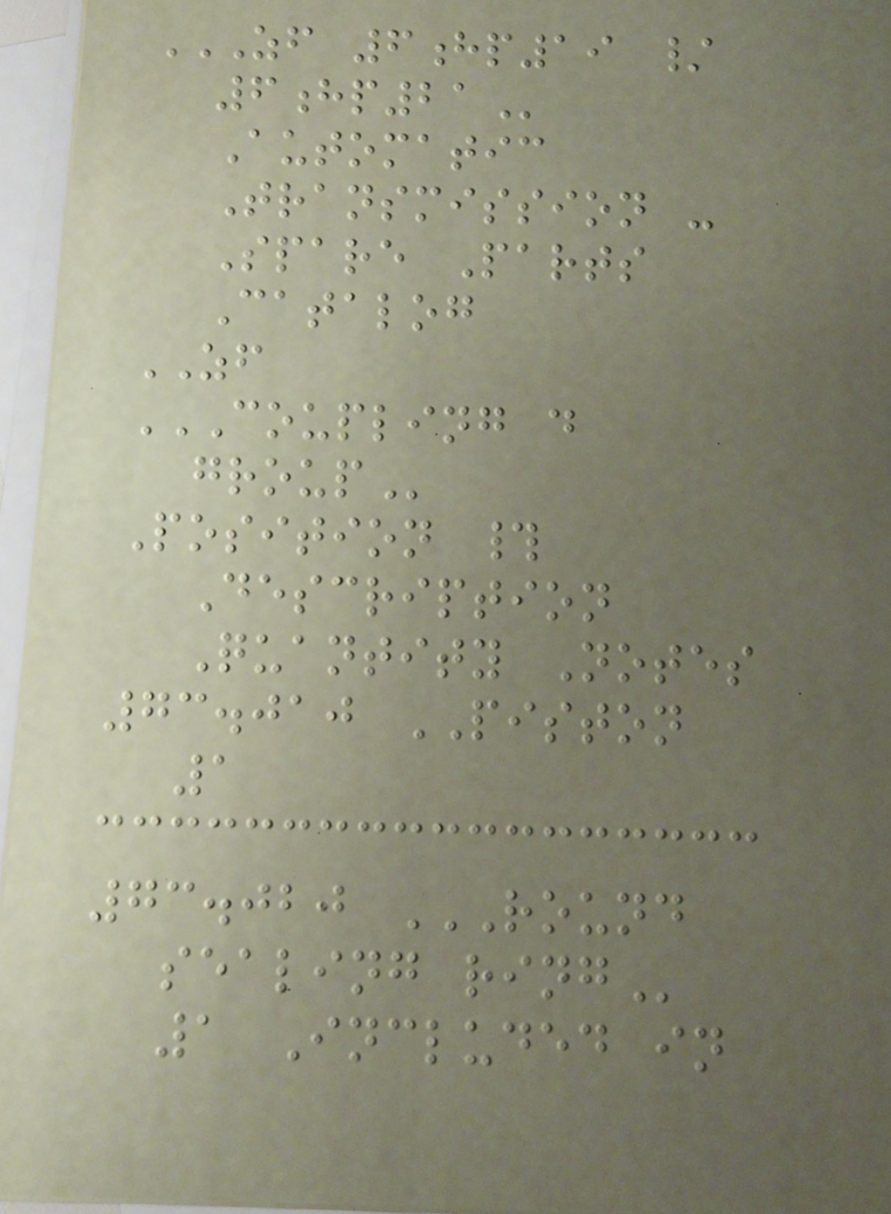ZF 6HP19 /
6HP21
Automatic
Transmission -
Spare Parts
Catalog
ZF
COUPLING D
GROUP
Position #
Description
Quantity Notes
73.010 PISTON
1
73.020 ROUND
SEALING RING
1 Included in
